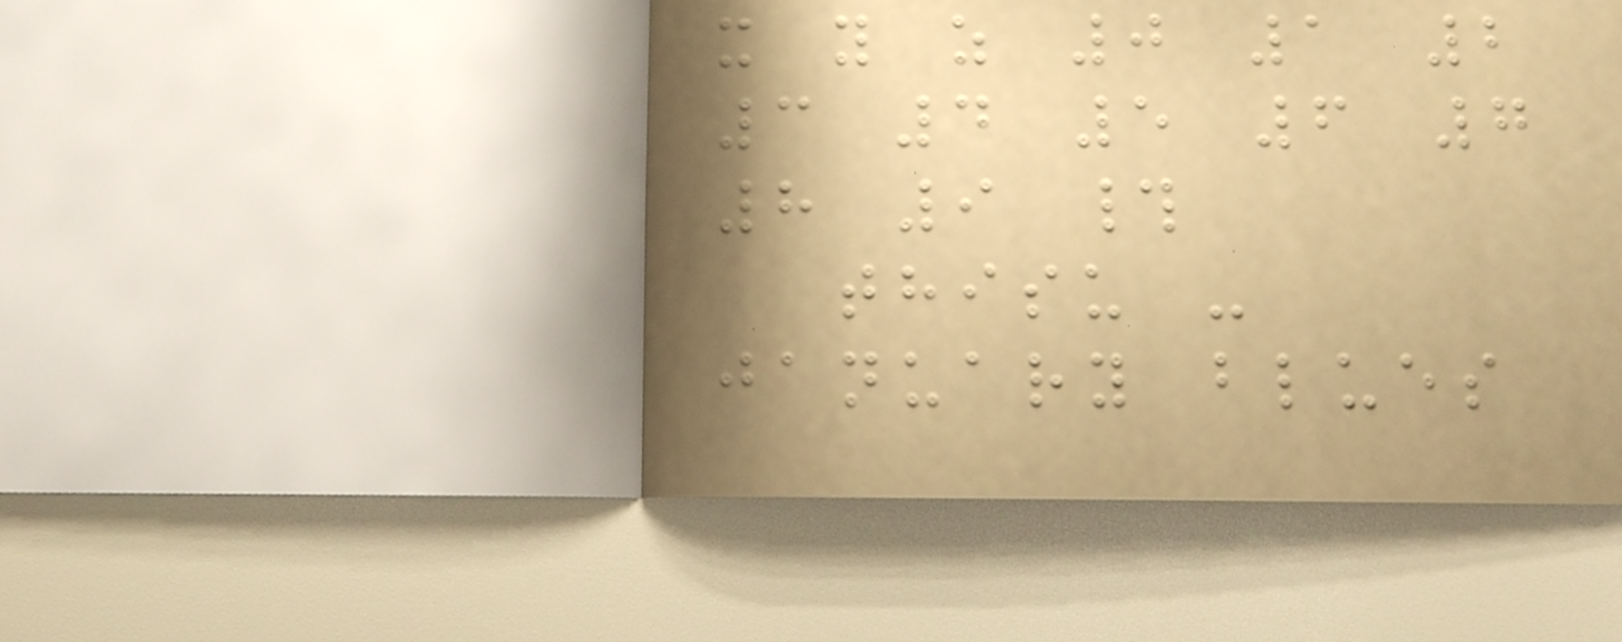x y z 0 1 2
3 4 5 6 7
8 9 #
thisu -
january blues
